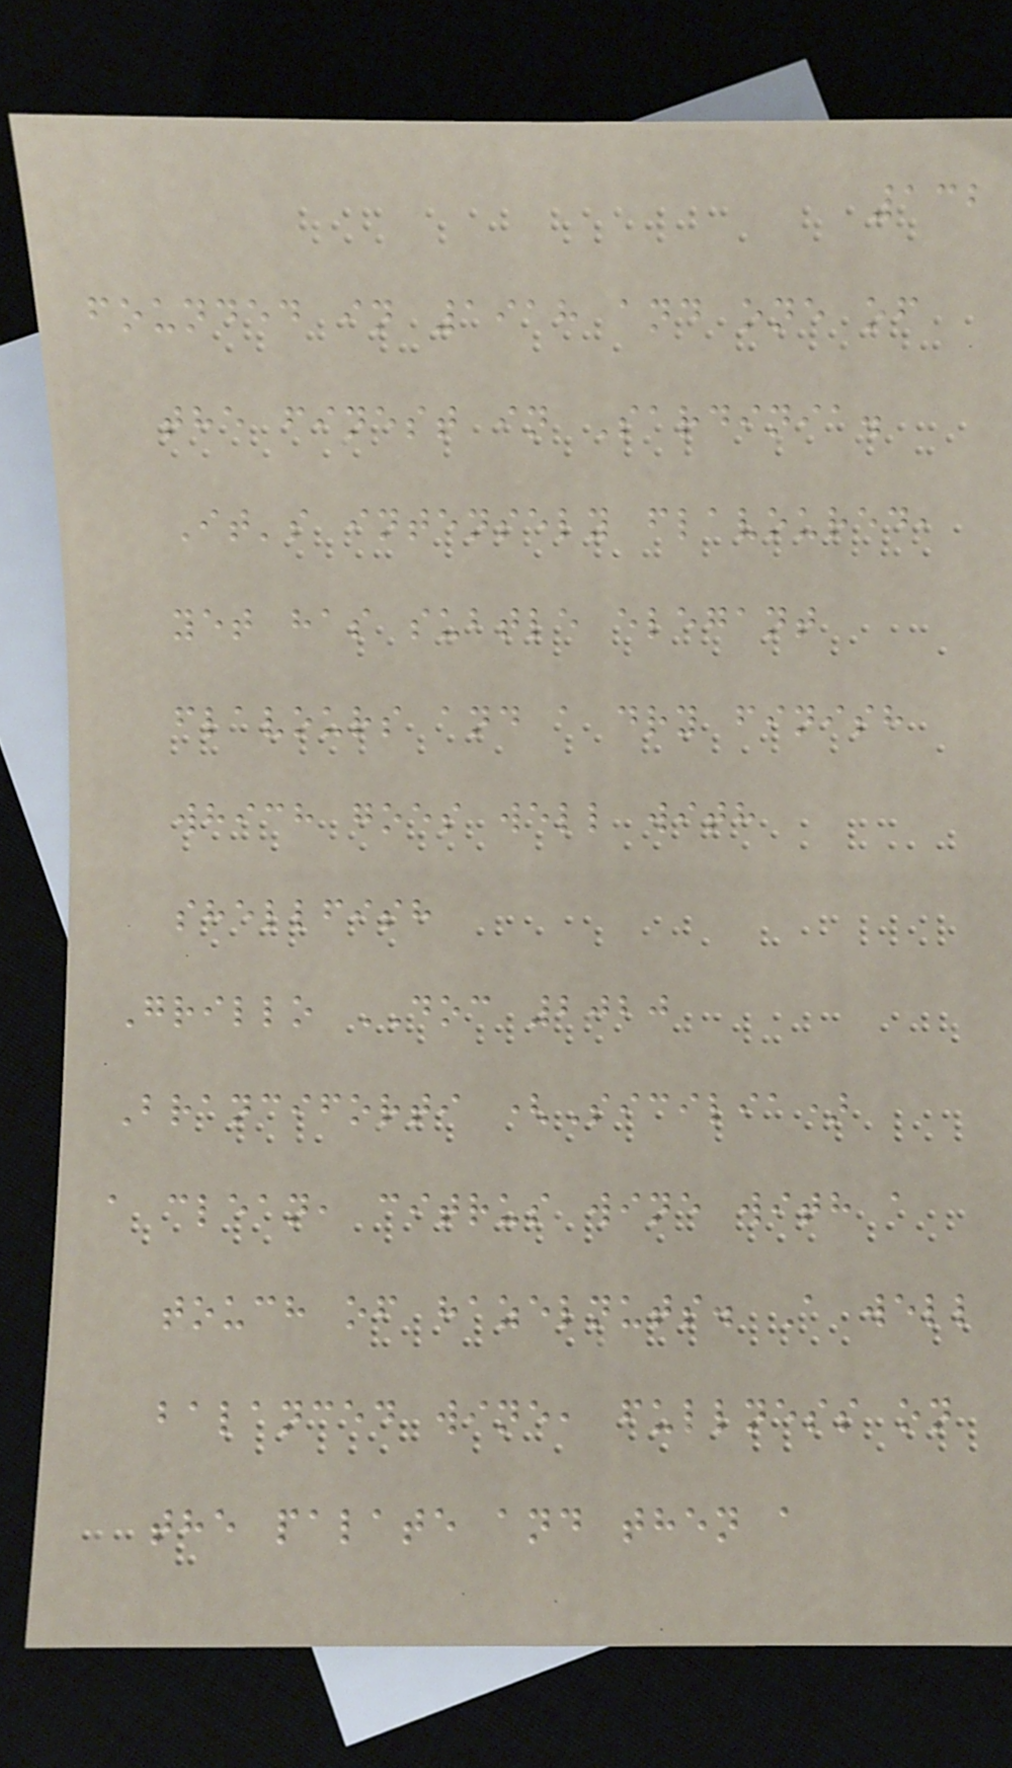132
founded in 1918 and one of
the finest in Sardinia.
It's intensely flavoured,
yet has subtle elegant
flavours and a dry finish
which goes well with
shellfish
Grillo DOC 2020
Branciforti (Sicilia)
a clean, citrus wine with a
touch of hazelnuts. A well
balanced wine, fullness on
the palate and then a
